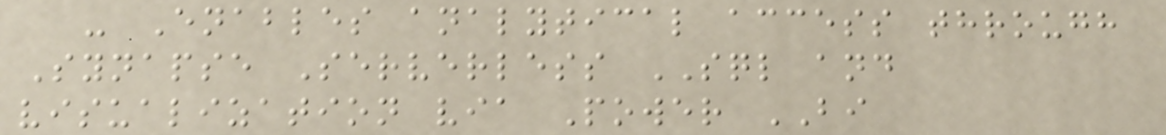- Enables analytical access through
Synapse Serverless SQL and
visualization via Power BI
